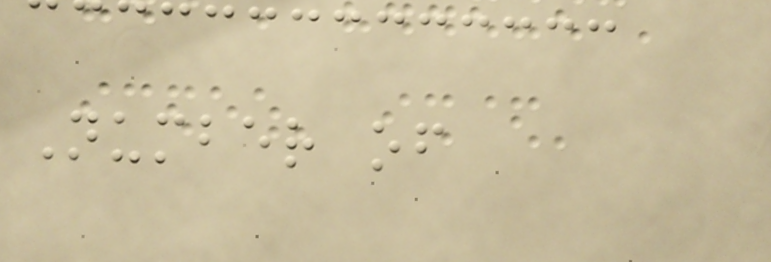Number of
